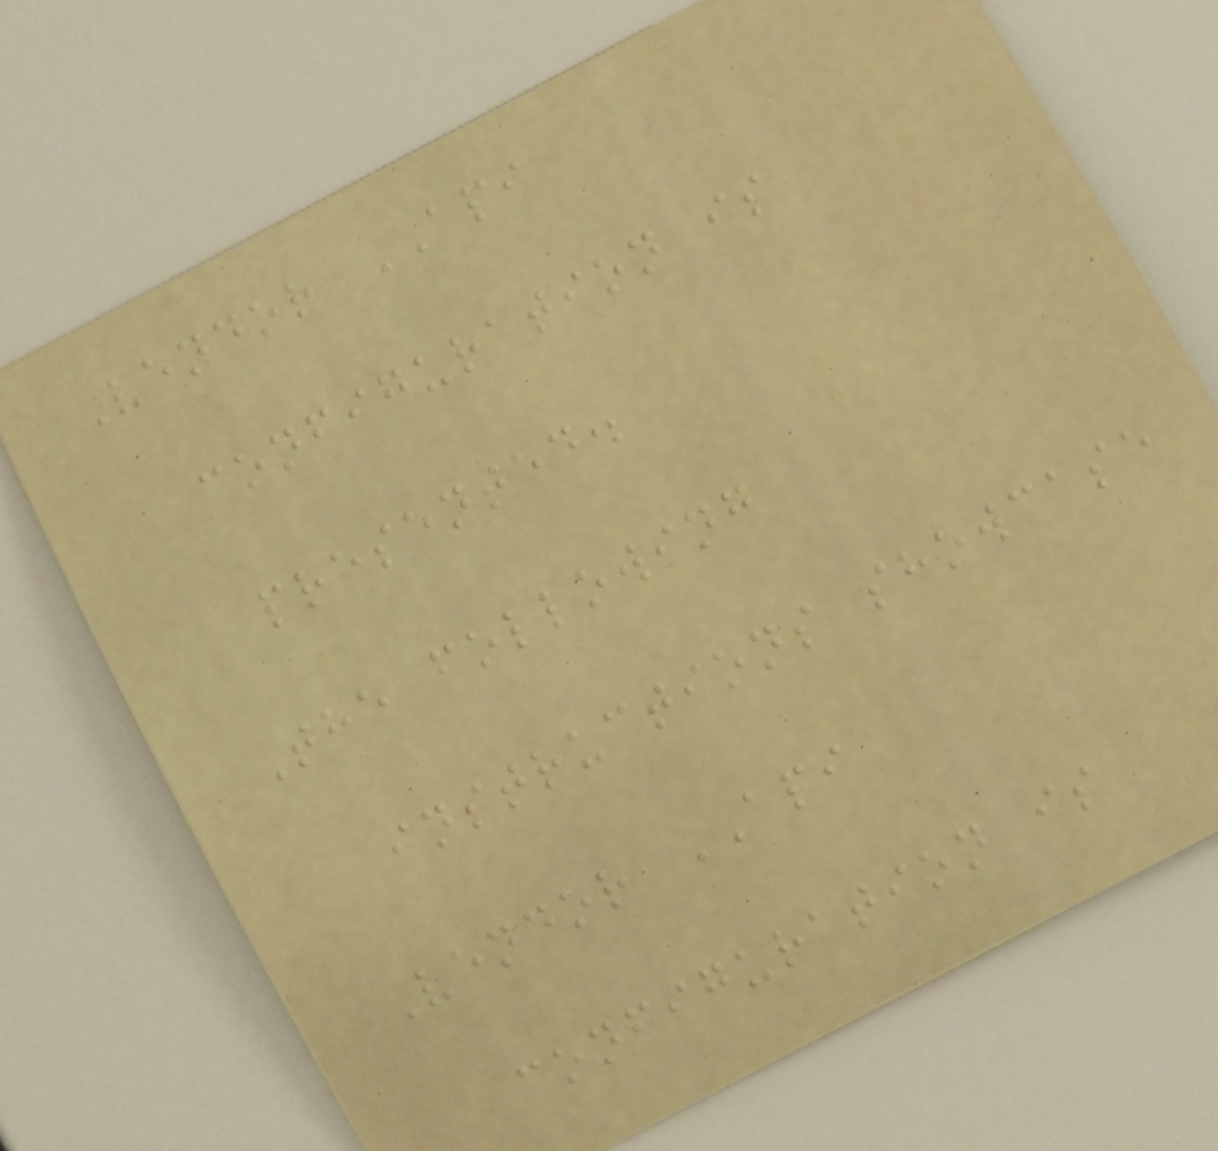Vendor API
configuration is
presented.
The following
instructions showcase
Vendor API
configuration is
